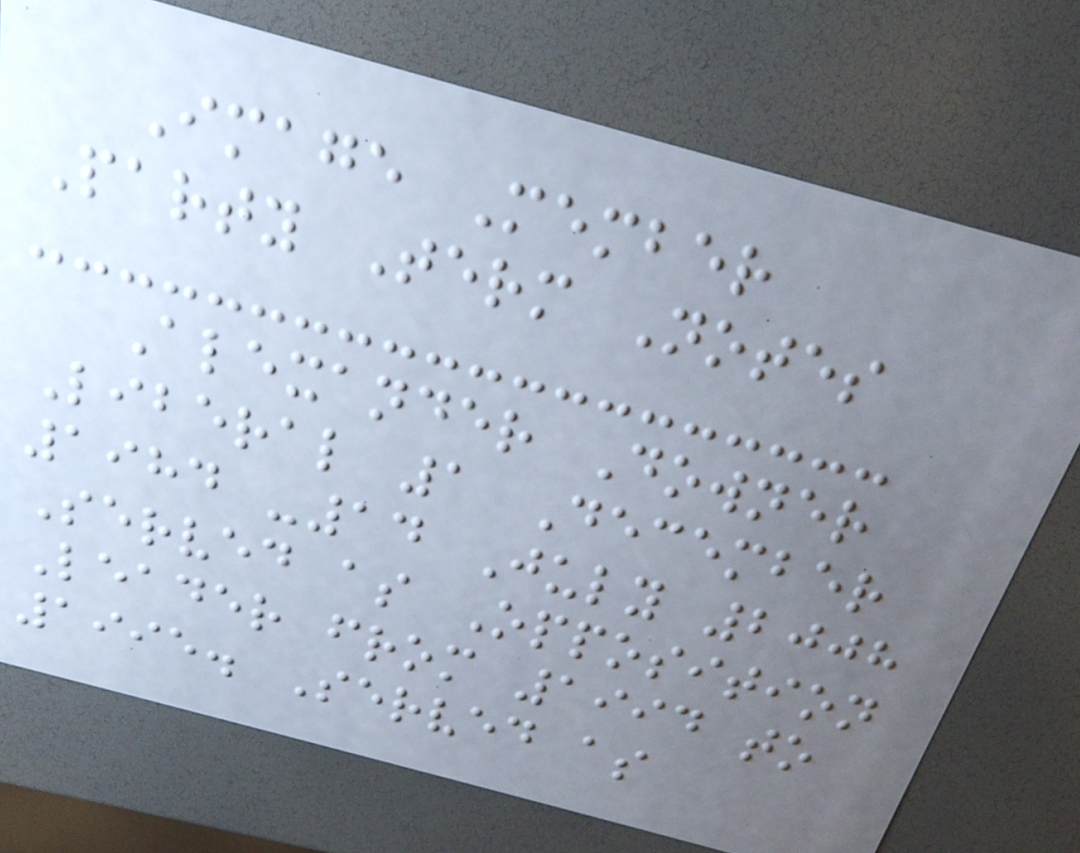Image Member
Party Term Notes
Alexander Downer
Liberal 1 December
1984 -14 July 2008
Served as Opposition
Leader from 1994 to
1995. Served as
